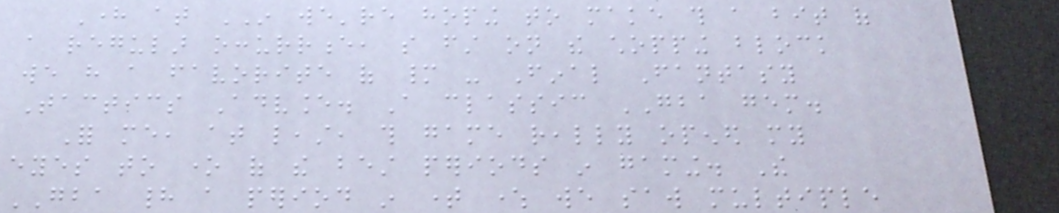Here at IN we're hoping to make this a bit of
a regular occurrence, so first on the chopping block
we have a favorite of many - Final Fantasy
Tactics Advance. A classic GBA gem.
For me, at least, this game really opened my
eyes to one of the best periods in gaming. The
GBA had a period in time where we saw multiple
